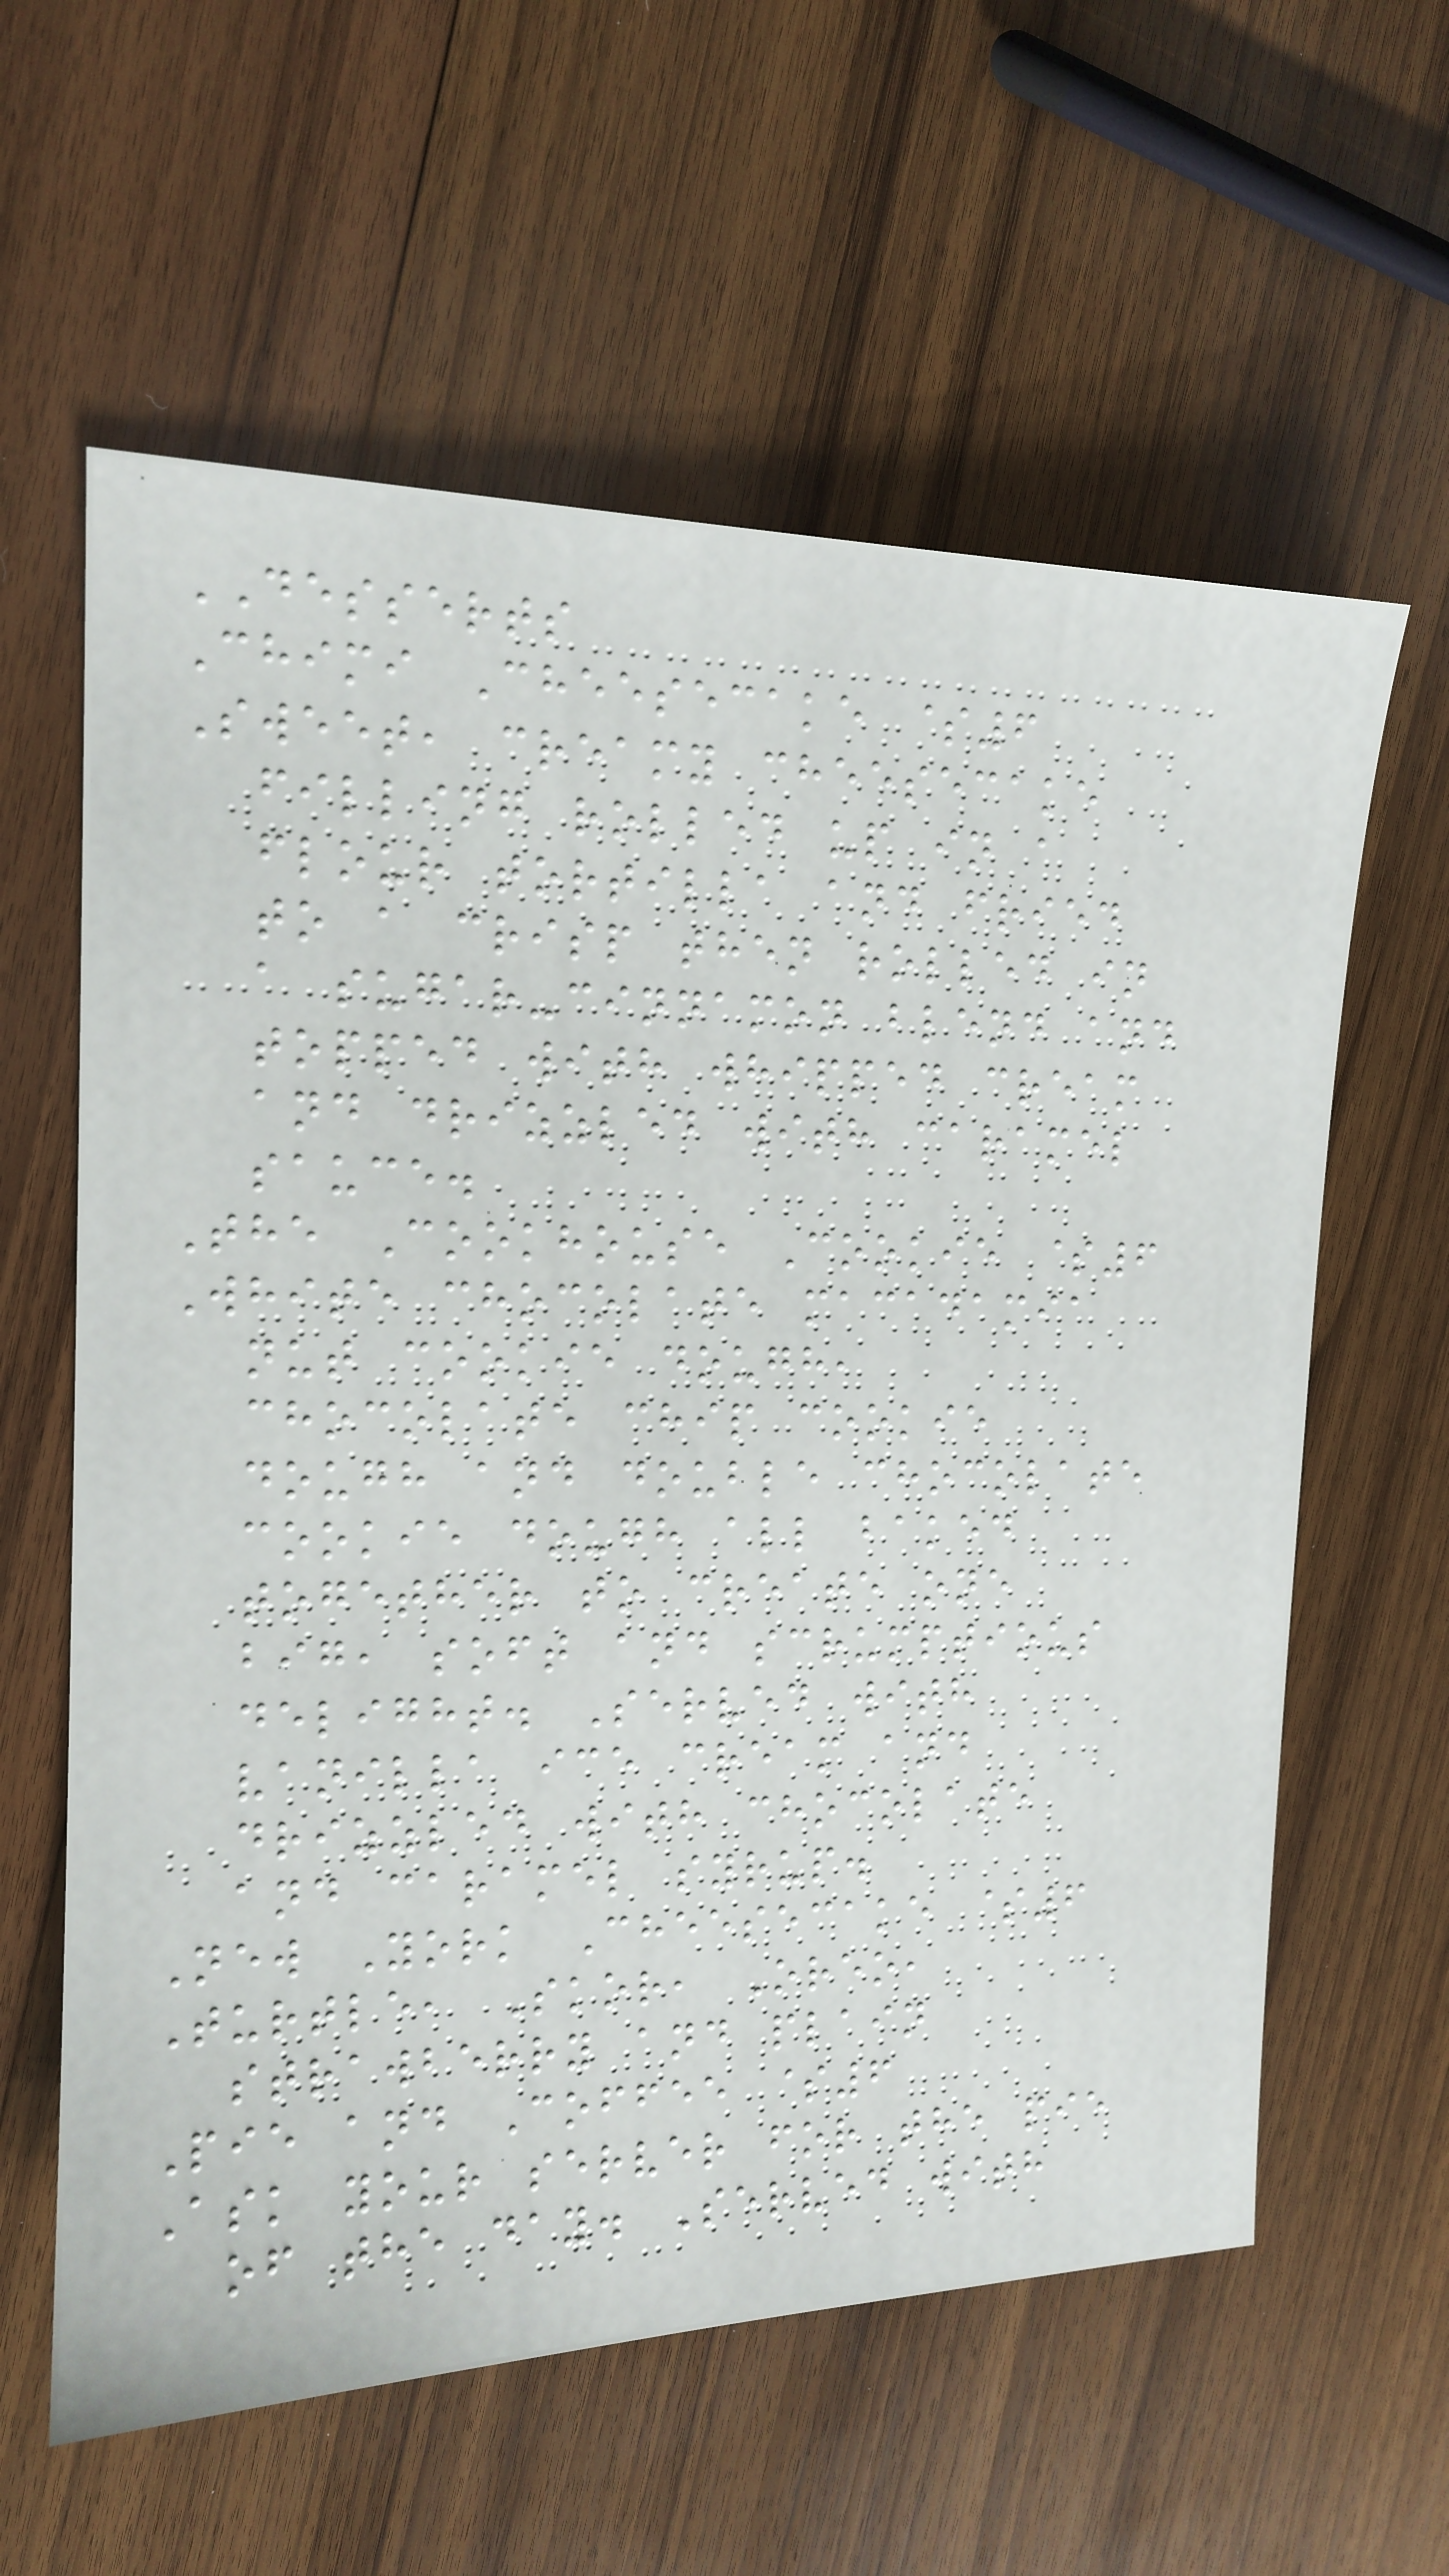DESSERTS
Chimi Cheesecake $6
Sweet, creamy cheesecake
filling rolled up in a
flour tortilla and fried
to a crisp then rolled in
a sugar-cinnamon blend and
topped with whipped cream
and drizzled with caramel
sauce.
The Cookhouse Cookie $6
White chocolate macadamia
nut cookie dough,
chocolate chip cookie
dough and double chocolate
cookie dough all baked
together to create one
big, soft and scrumptious
delight. Served with
vanilla ice cream and
drizzled with chocolate
and caramel syrup.
New York Cheesecake $6
Turtle, Skor, Oreo,
strawberry and plain
Pie and Coffee $6
Ask your server for the pie
of the day. Served with
